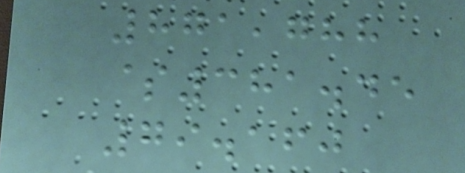871,788
$381.45
79.160
